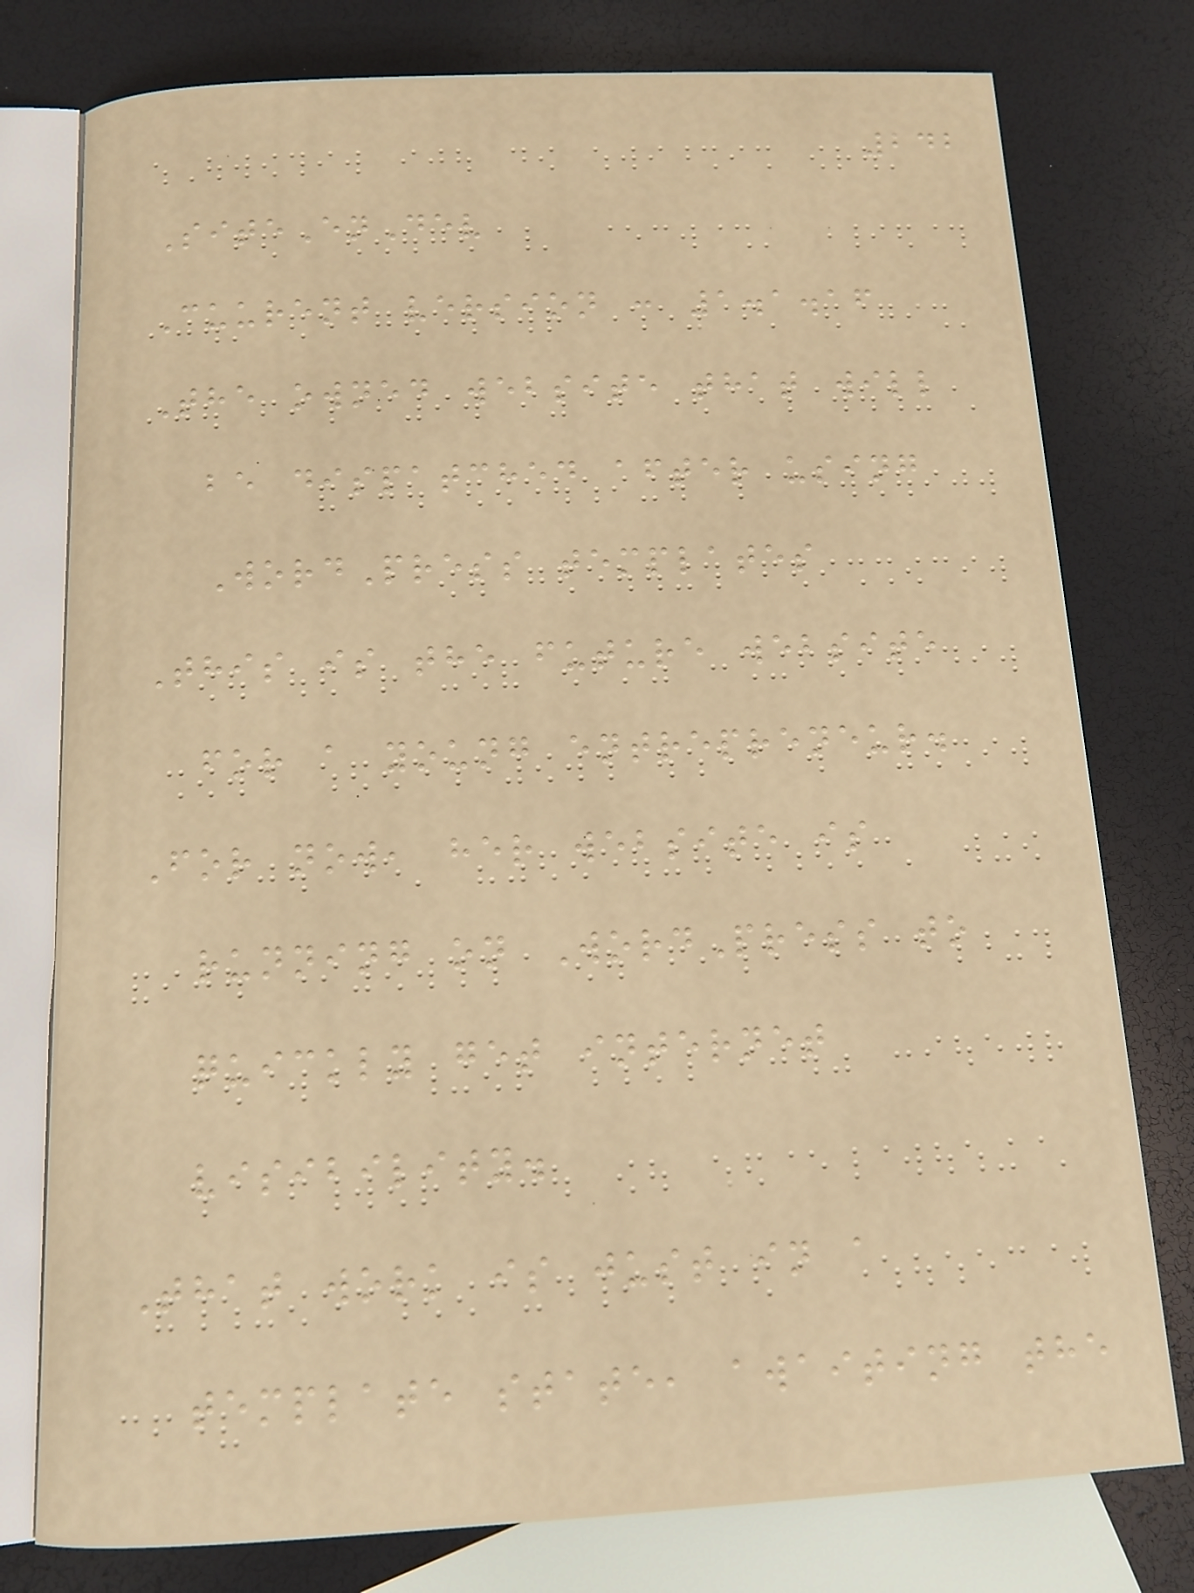242
SiteEnDev
Cuurent version : 1.1.16
The owned website that will
be dispatched after using
WordPress templates
This is the future website
for a young entrepreneur.
For now, her website is
running on WordPress to
quickly get internet
visibility.
That work is just in a
template state, awaiting the
